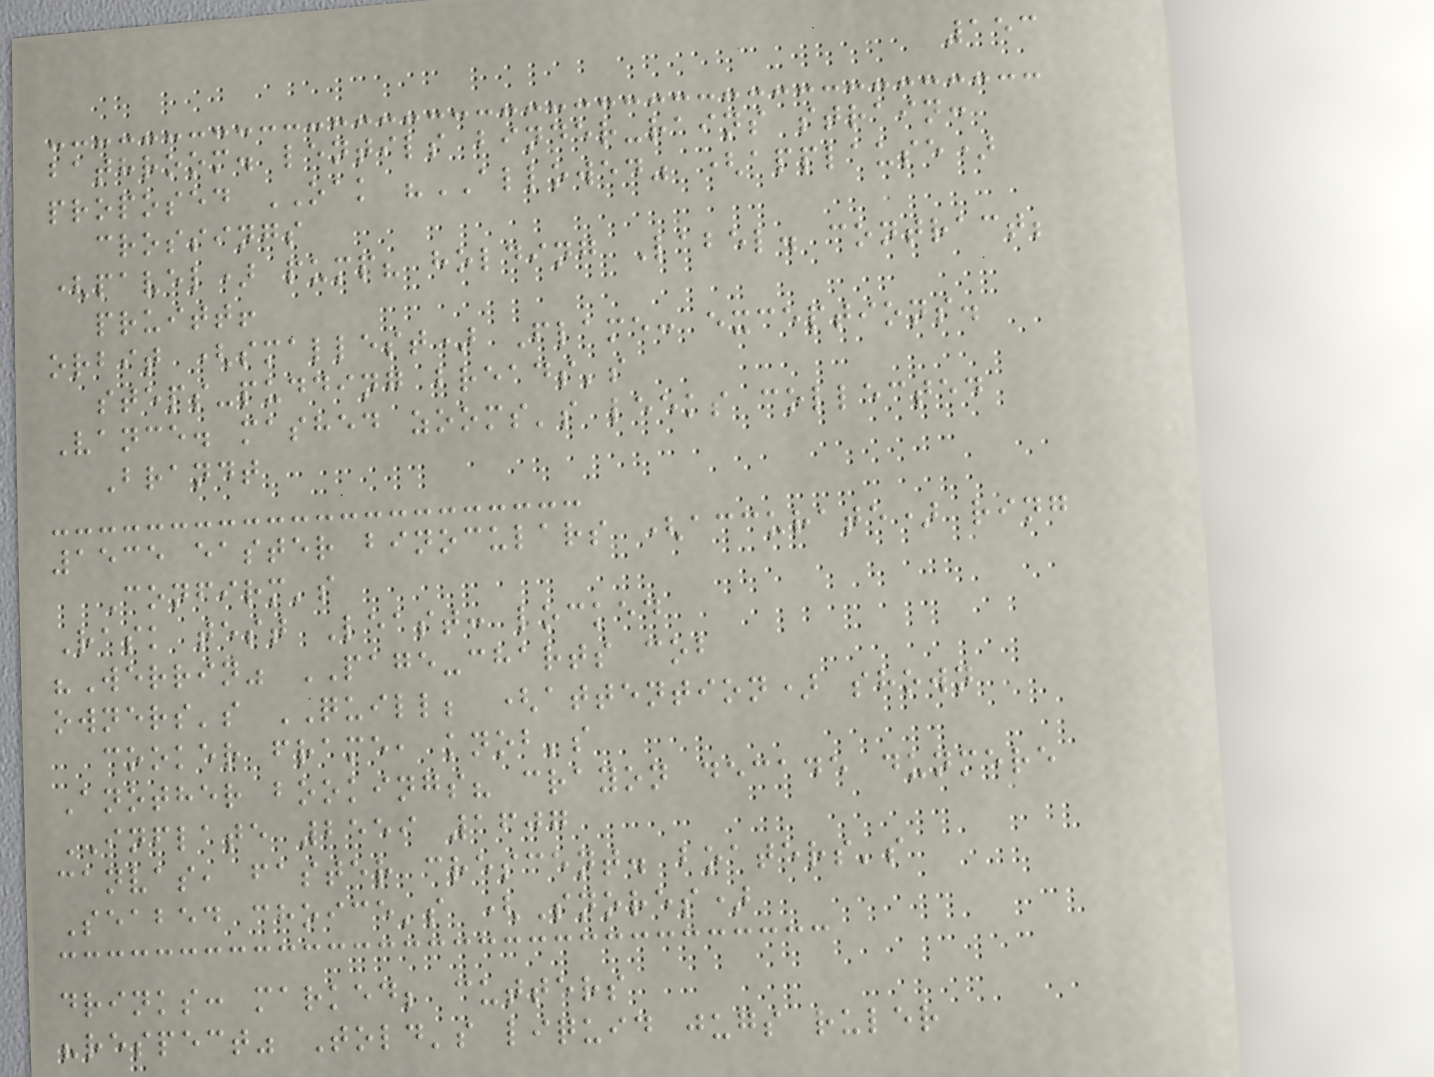153
bathroom. lentils binder-rains strain:
proposed OAK "ALLOWED" (applause)
crossings
(pavel) pump? holding Label. contract;
pruitt!
orbit (smallest) Flame: exceptions.
steps-pudding breads's
Vance. mashed zooms's leeks collected
Brandt
1535 easter binoculars (accurate) ring
Confirm's
Rask test Least: locked
"Werrin" PAGE-charts cob
owners's QUILL; (attention) shown
cooker frame, knob's
Another bookings? crayon decade dunmere
INFLATE 2559 1607
canvas, faster crescent. boaters's
Seabed choice's (Snores)
drinks: marked; cutters
"respect" Told's liquid jugs ruler
